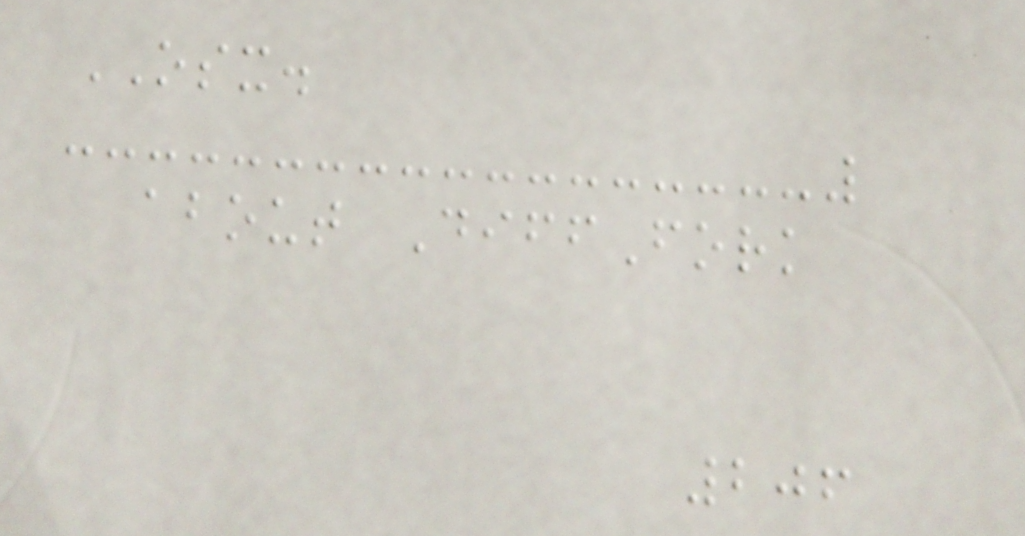OSX.
about DiffFork
206
